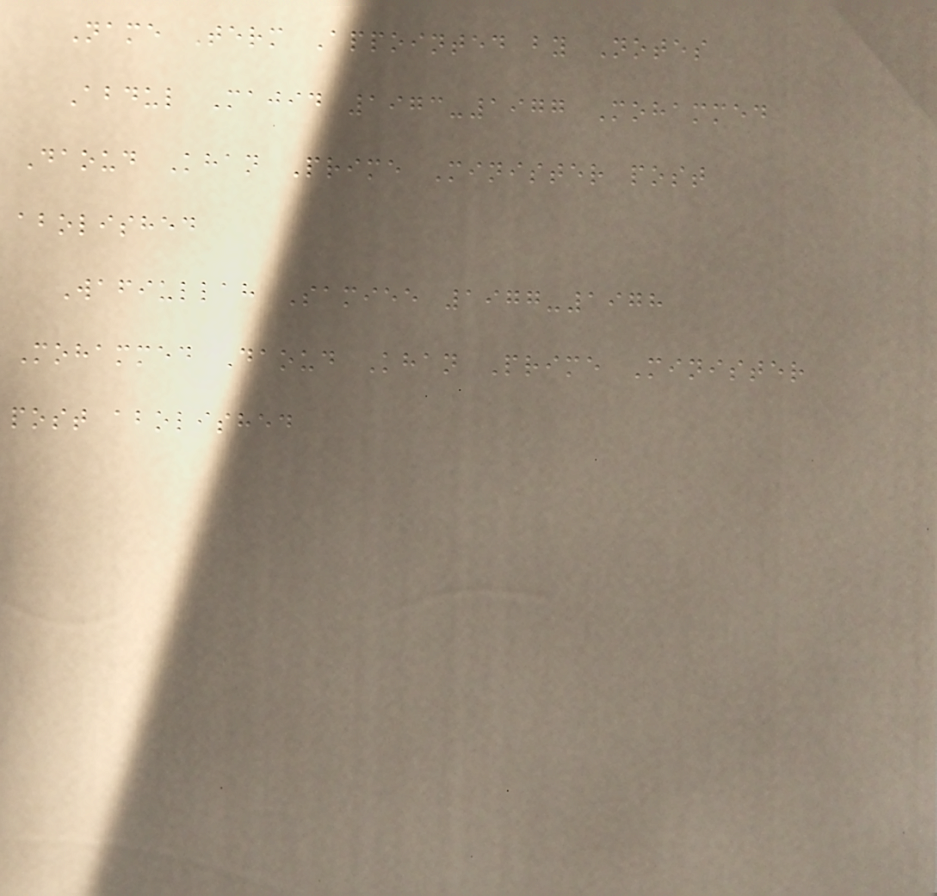Name Term Appointed by Notes
Abdul Majid 1973-1977 Mohammed
Daoud Khan Prime Minister post
abolished
Wafiullah Samiee 1977-1978
Mohammed Daoud Khan Prime Minister
post abolished
